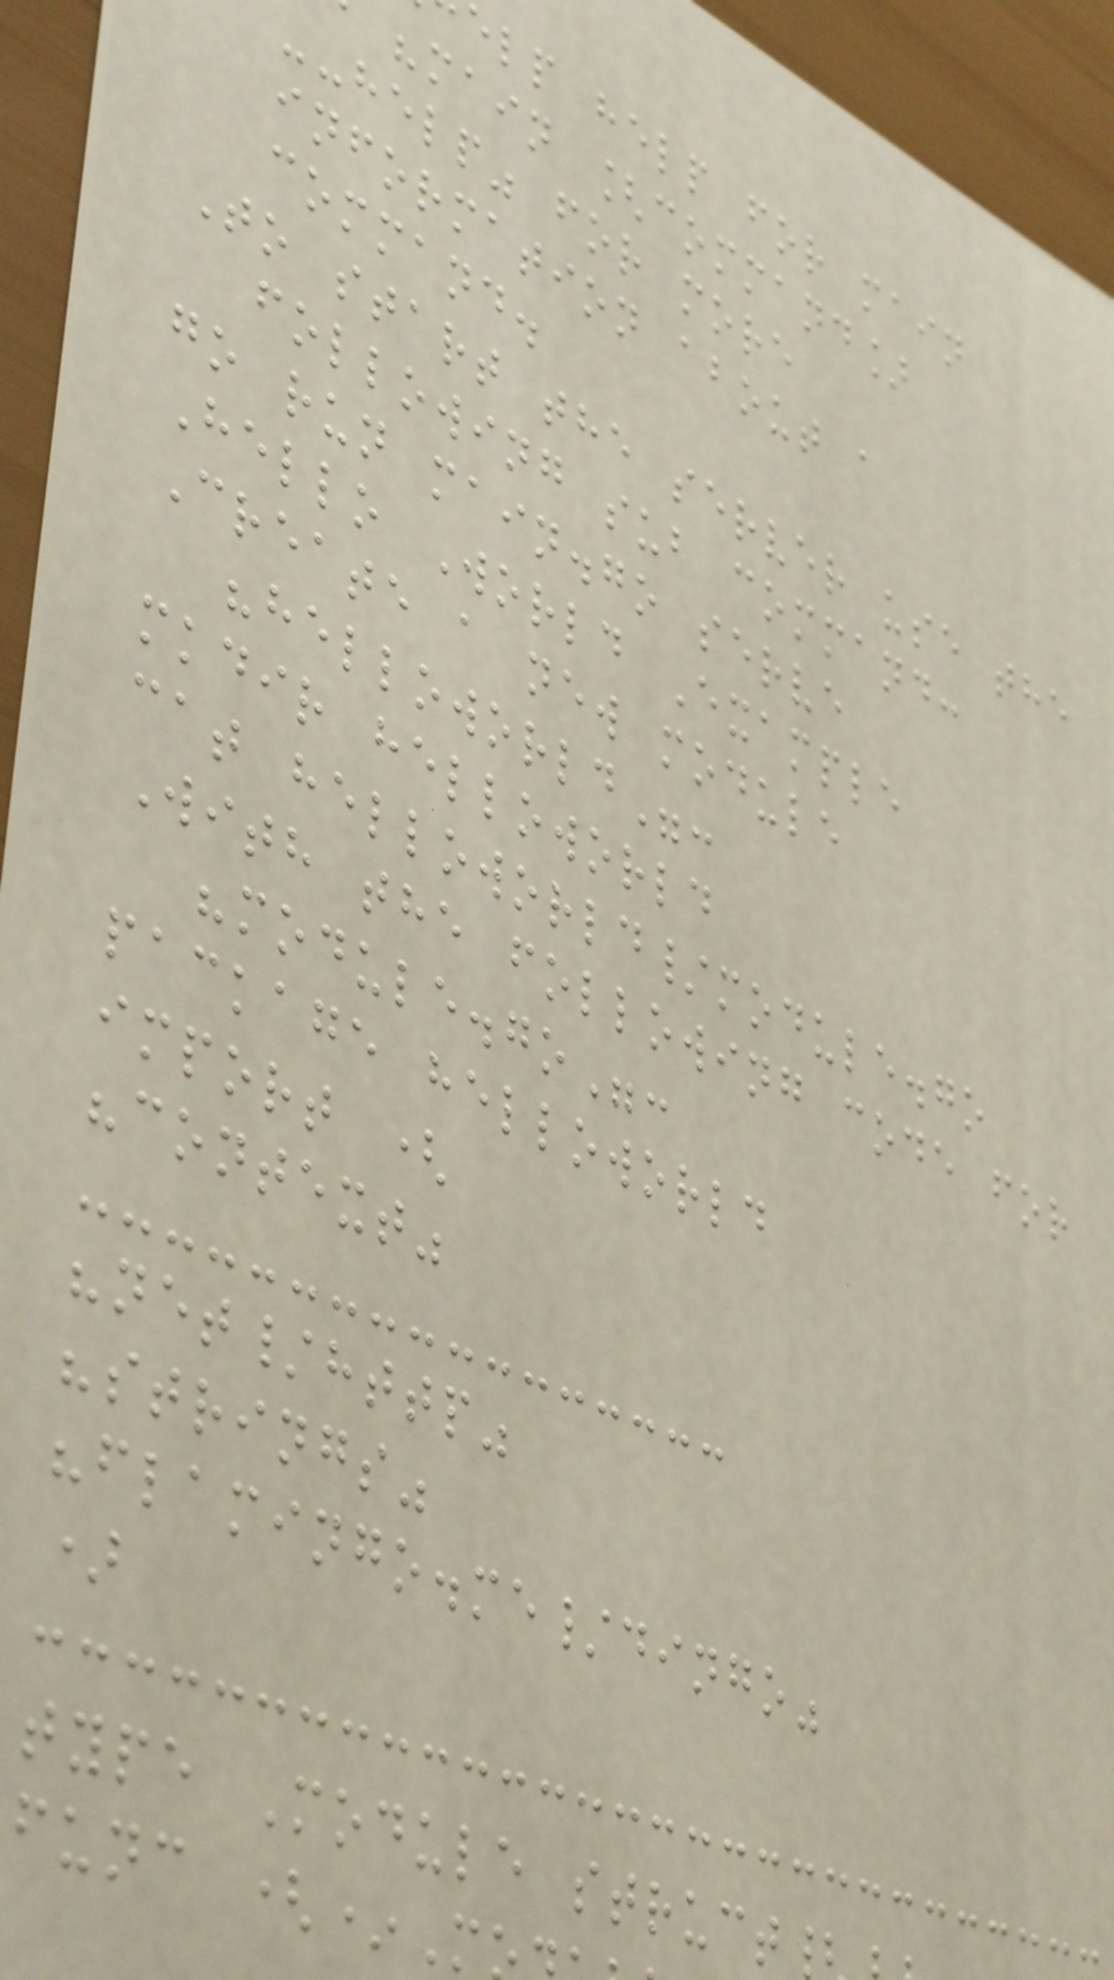elp help for main
"main [command]
--help" for more
information about a
command.
To start the server use the
following sub command:
go run main.go serve
Hello World Example
Create a new module
"helloworld":
mkdir helloworld
cat helloworld/module.go
With the following code for
"module.go":
package helloworld
import (
"context"
"net/http"
"strings"
"flamingo.me/dingo"
)
type Module struct
func (*M
